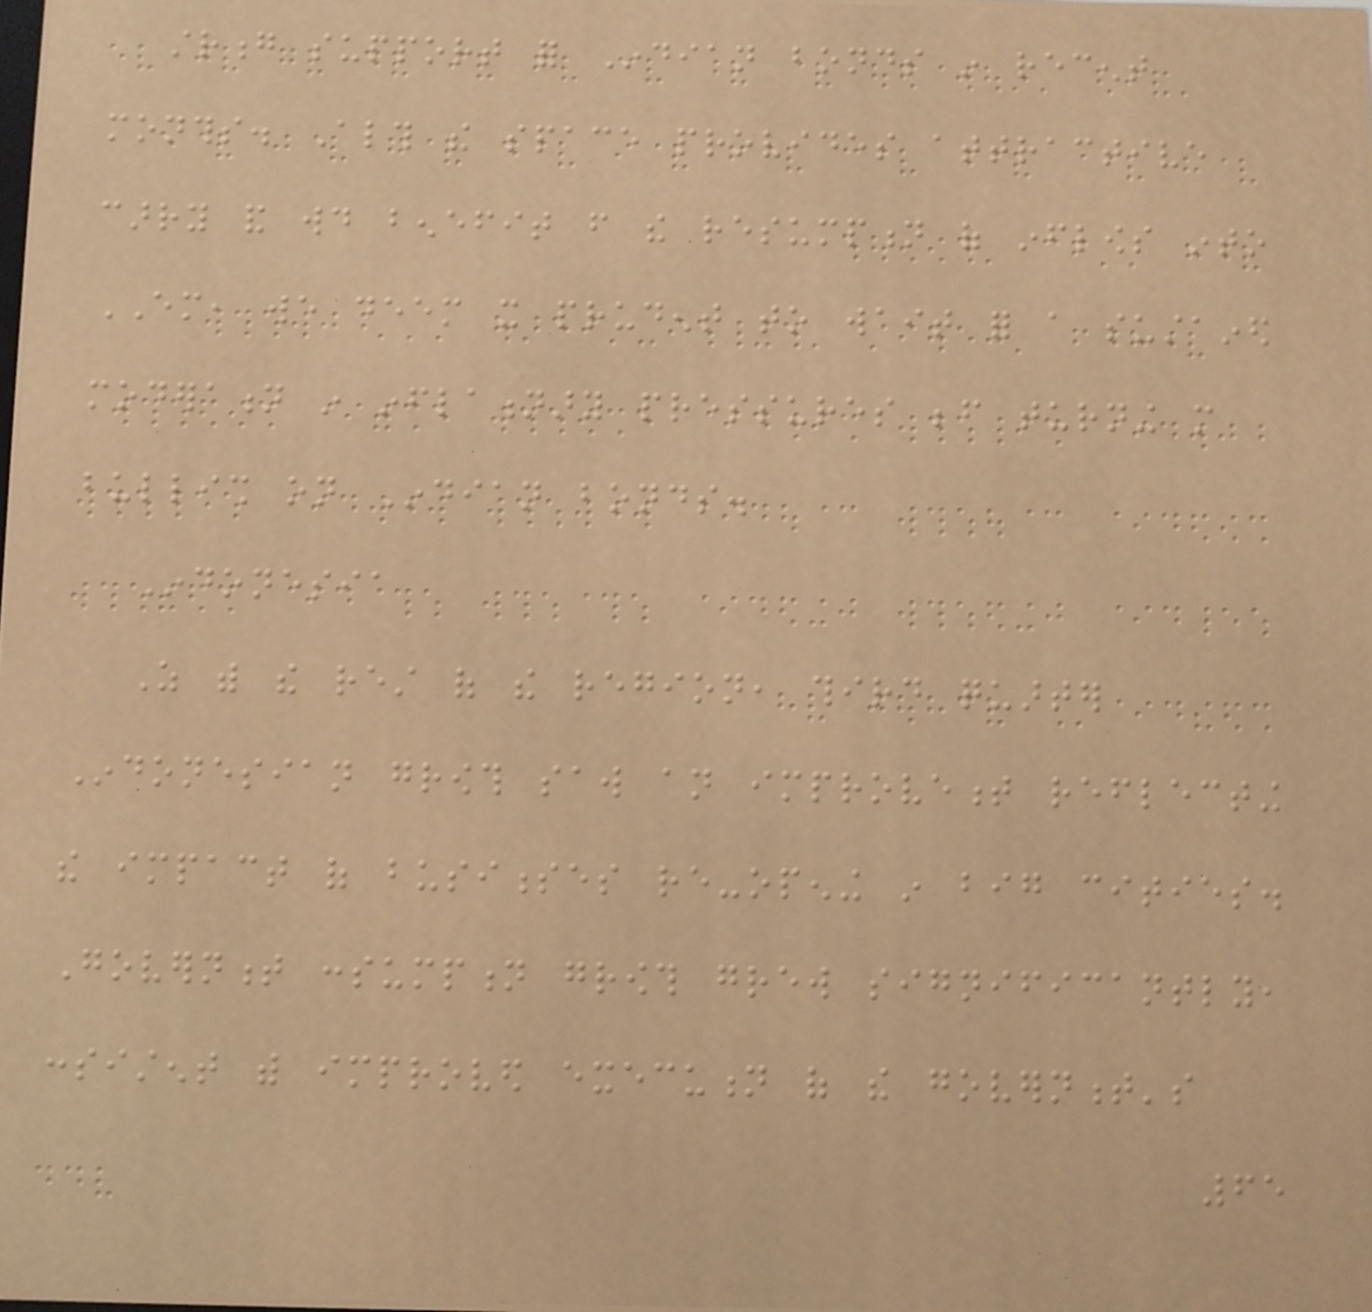strong support for Indian bonds in recent
months. Although the space provides attractive
carry and would benefit from the resumption of inflows into
EM, we deem it prudent to wait for a sustained
moderation in inflationary pressures before turning more
bullish on Indian bonds.
Indonesia
As with the rest of the region, third quarter
Indonesian growth saw an improvement reflecting
the impact of businesses re-opening in big cities.
Government consumption growth grew significantly,
consistent with improved execution of the government's
65
